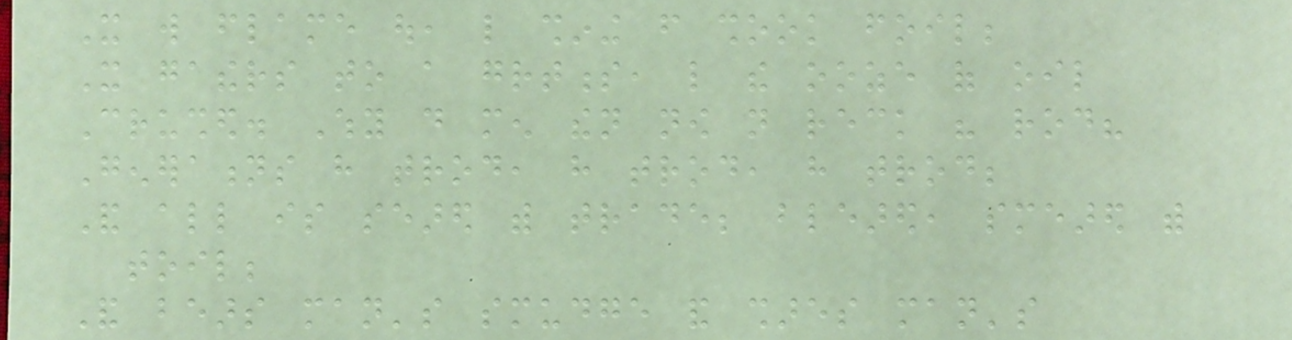It will flame out, like shining from shook foil;
It gathers to a greatness, like the ooze of oil
Crushed. Why do men then now not reck his rod?
Generations have trod, have trod, have trod;
And all is seared with trade; bleared, smeared with
toil;
And bears man's smudge and shares man's
